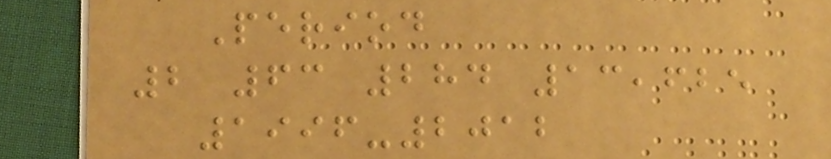Period
2 63 284 13,625
1996-2012
